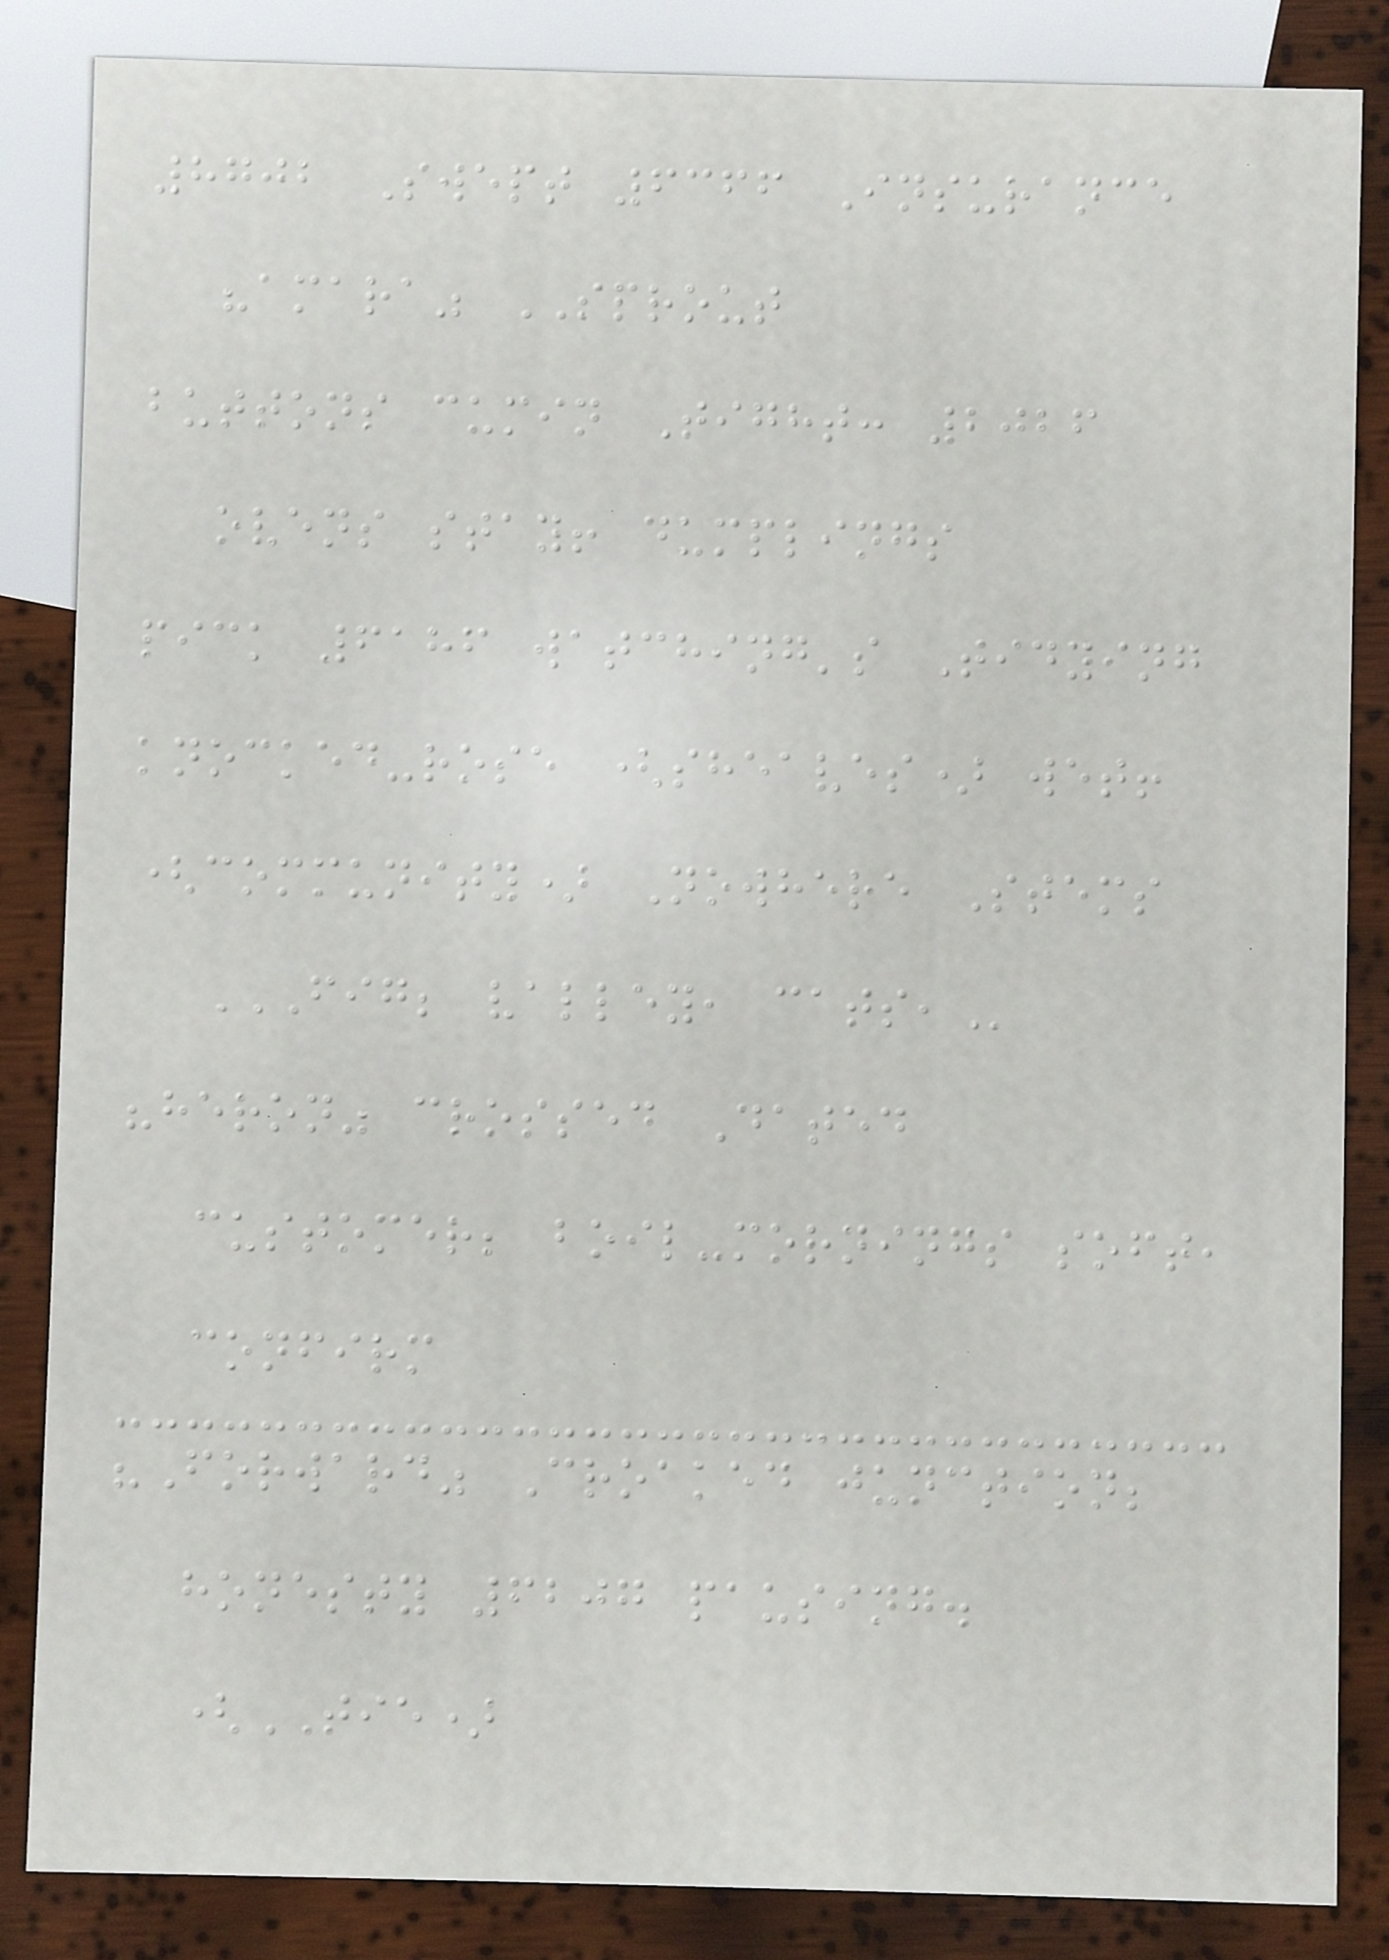8702 Swept 6366 Insurance
"amara" SPROUT
buttons cumin Tight: 2026
ovens stay! dumplings
pick 6186 watching's Tidying
knocked-rose (sheaves) wet!
(community) Nowhere Stems
FIG; VALLEY, CATS,
"heron" crossed Dated
customer; boil-mornings soft,
confirm
"Forward" Croaked junction;
honesty 6207 pausing.
(TIE)
